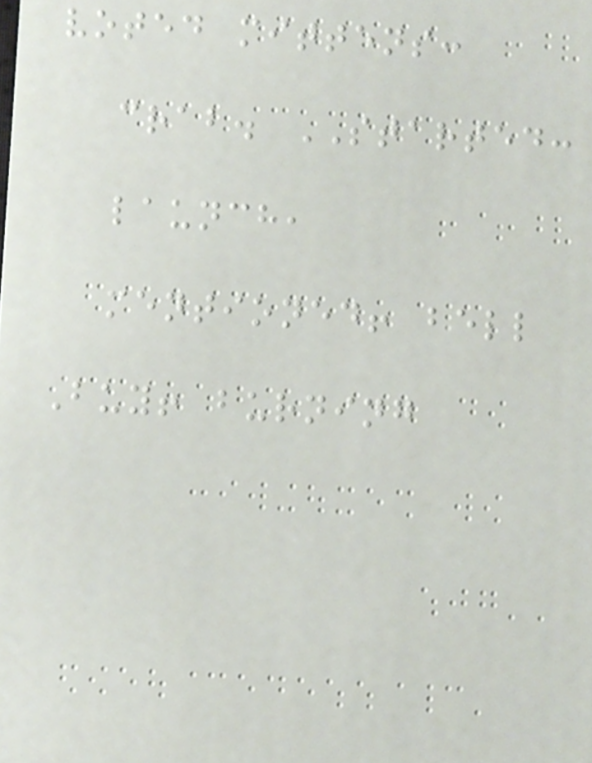voted mittens:
crab. STARTED:
launch,
mentioned! bell
Buy! burning
